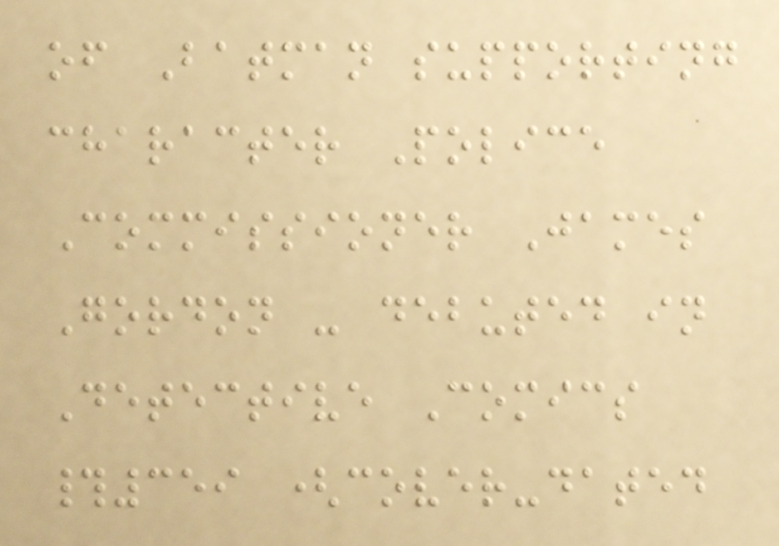of Batman supporting
character Police
Commissioner James
Gordon - debuted in
Detective Comics
#359 (cover-dated
